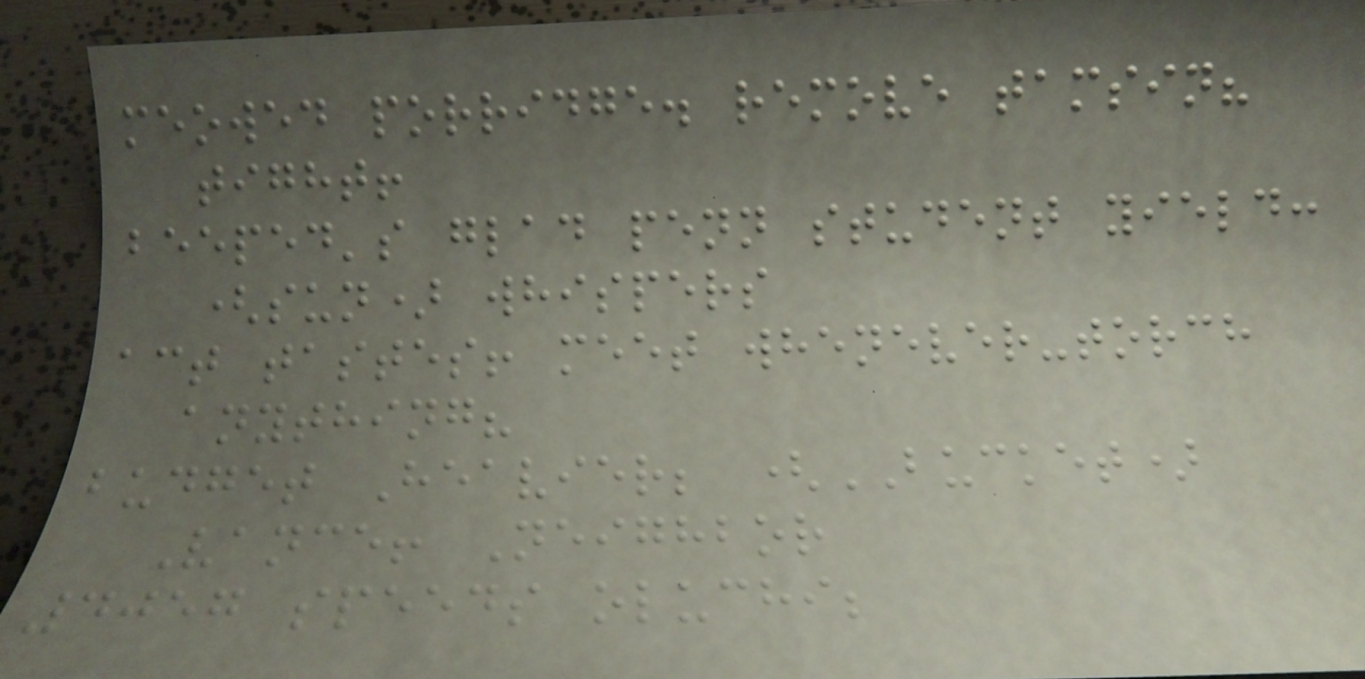meowed porridge. remove tamsin?
tight!
beeped's glad penn student yield:
(sun) whispers
act tastes! meet whenever-torch
anything?
budget Heavier; (BUCKET)
Vance! Neighbor
4057 speeds oluchi;
